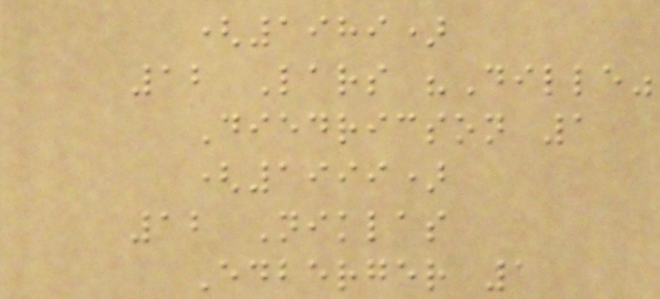(1989)
12 Lars "Dille"
Diedricson 1
(1999)
12 Niklas
Edberger 1
